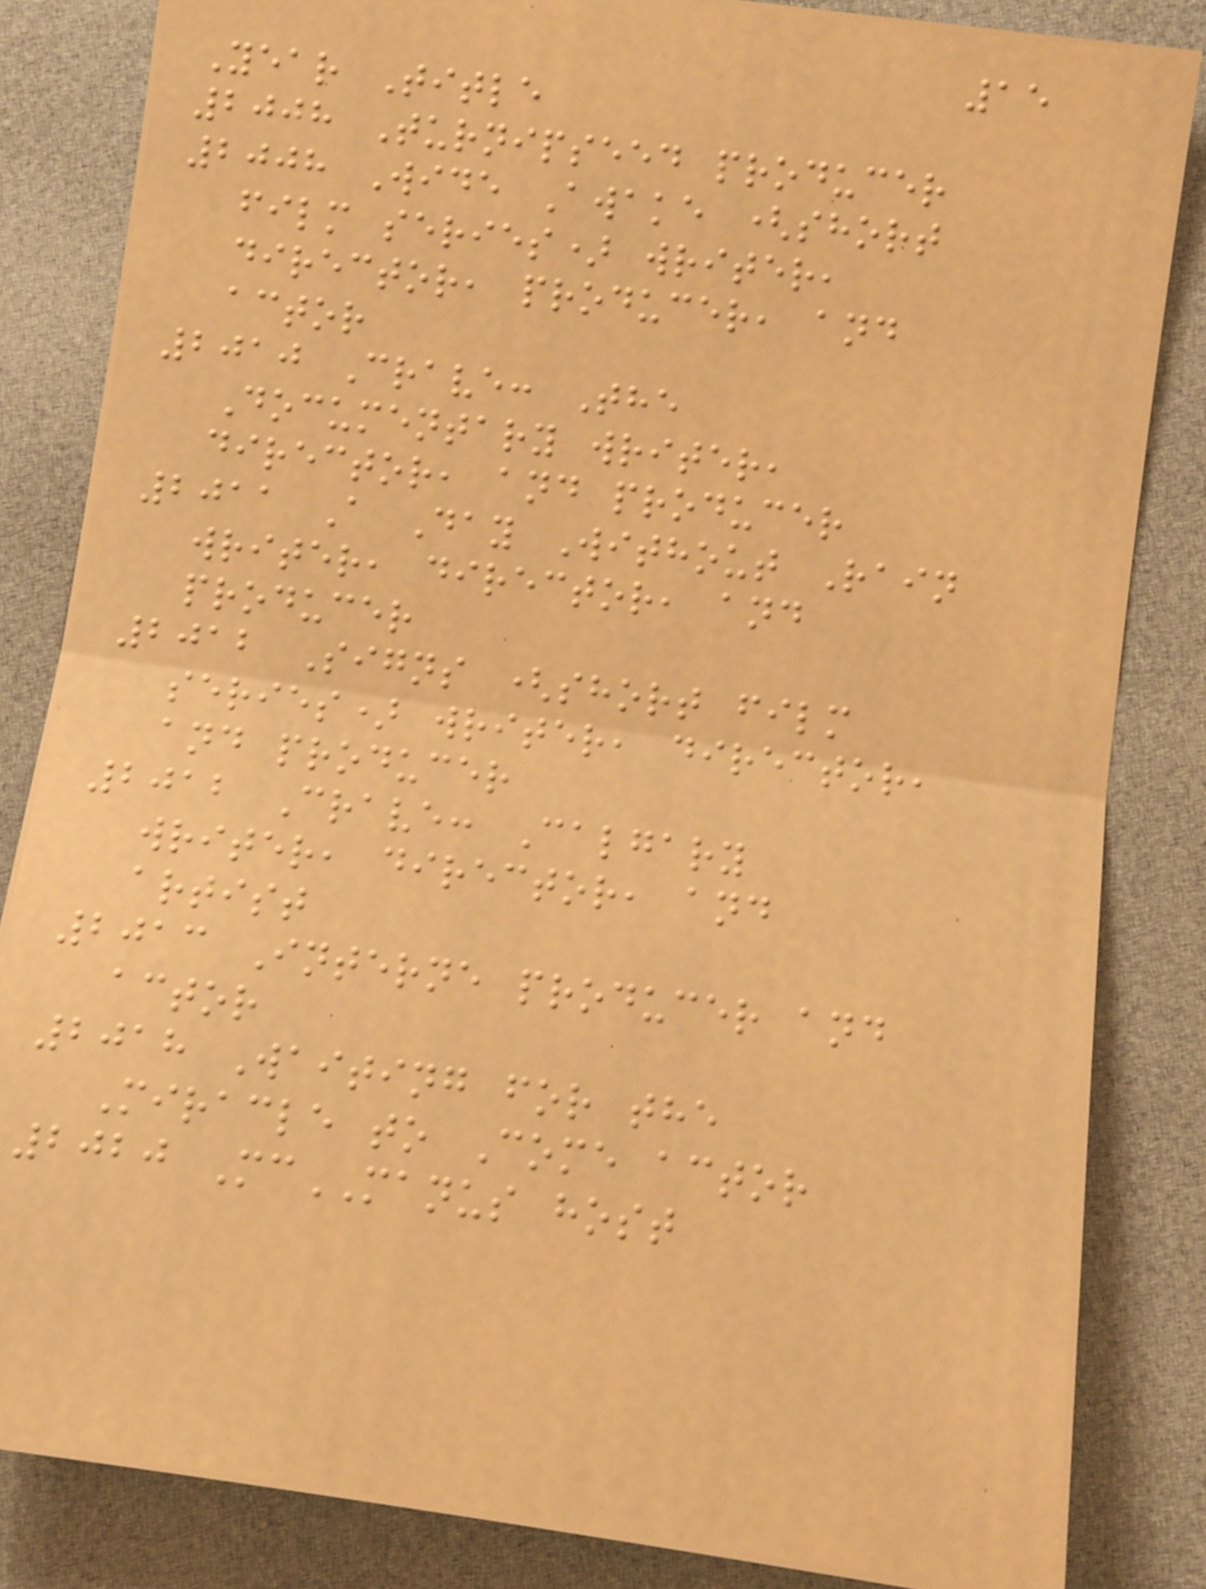15
Year Title
2008 Turnipseed producer
2008 Wide Awake (short
film series) writer,
director, producer, and
actor
2010 Crave: The
Documentary writer,
director, and producer
2011 A Day Without Rain
writer, director, and
producer
2012 Signs (short film
series) writer, director,
and producer
2012 Crave: Calgary
writer, director, and
artist
2013 Interne producer and
actor
2018 Waiting for the
Miracle to Come actor
2020 McMANUS host
